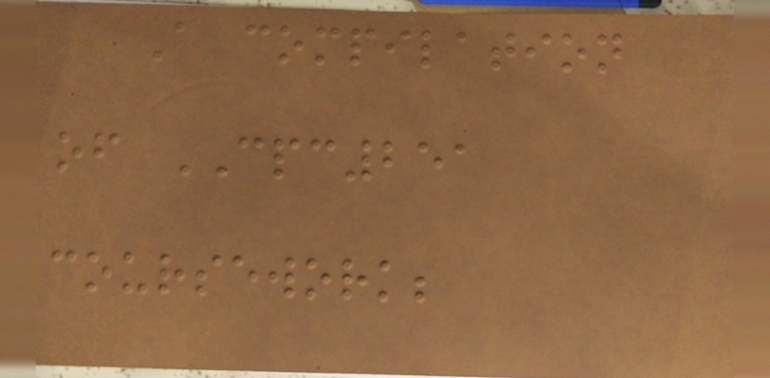A compilation
of CPC251
coursework;
